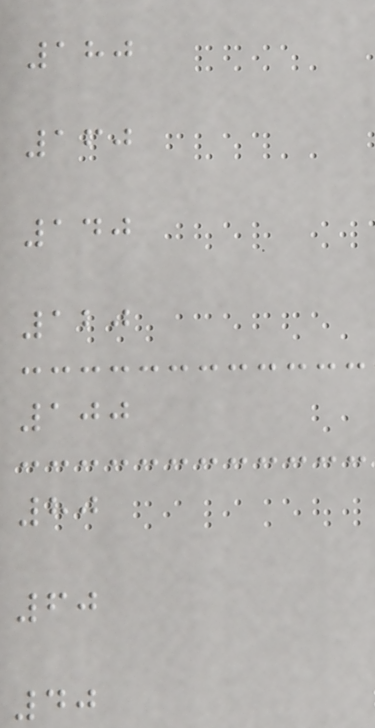180
160
140
120
100
80
60
40
